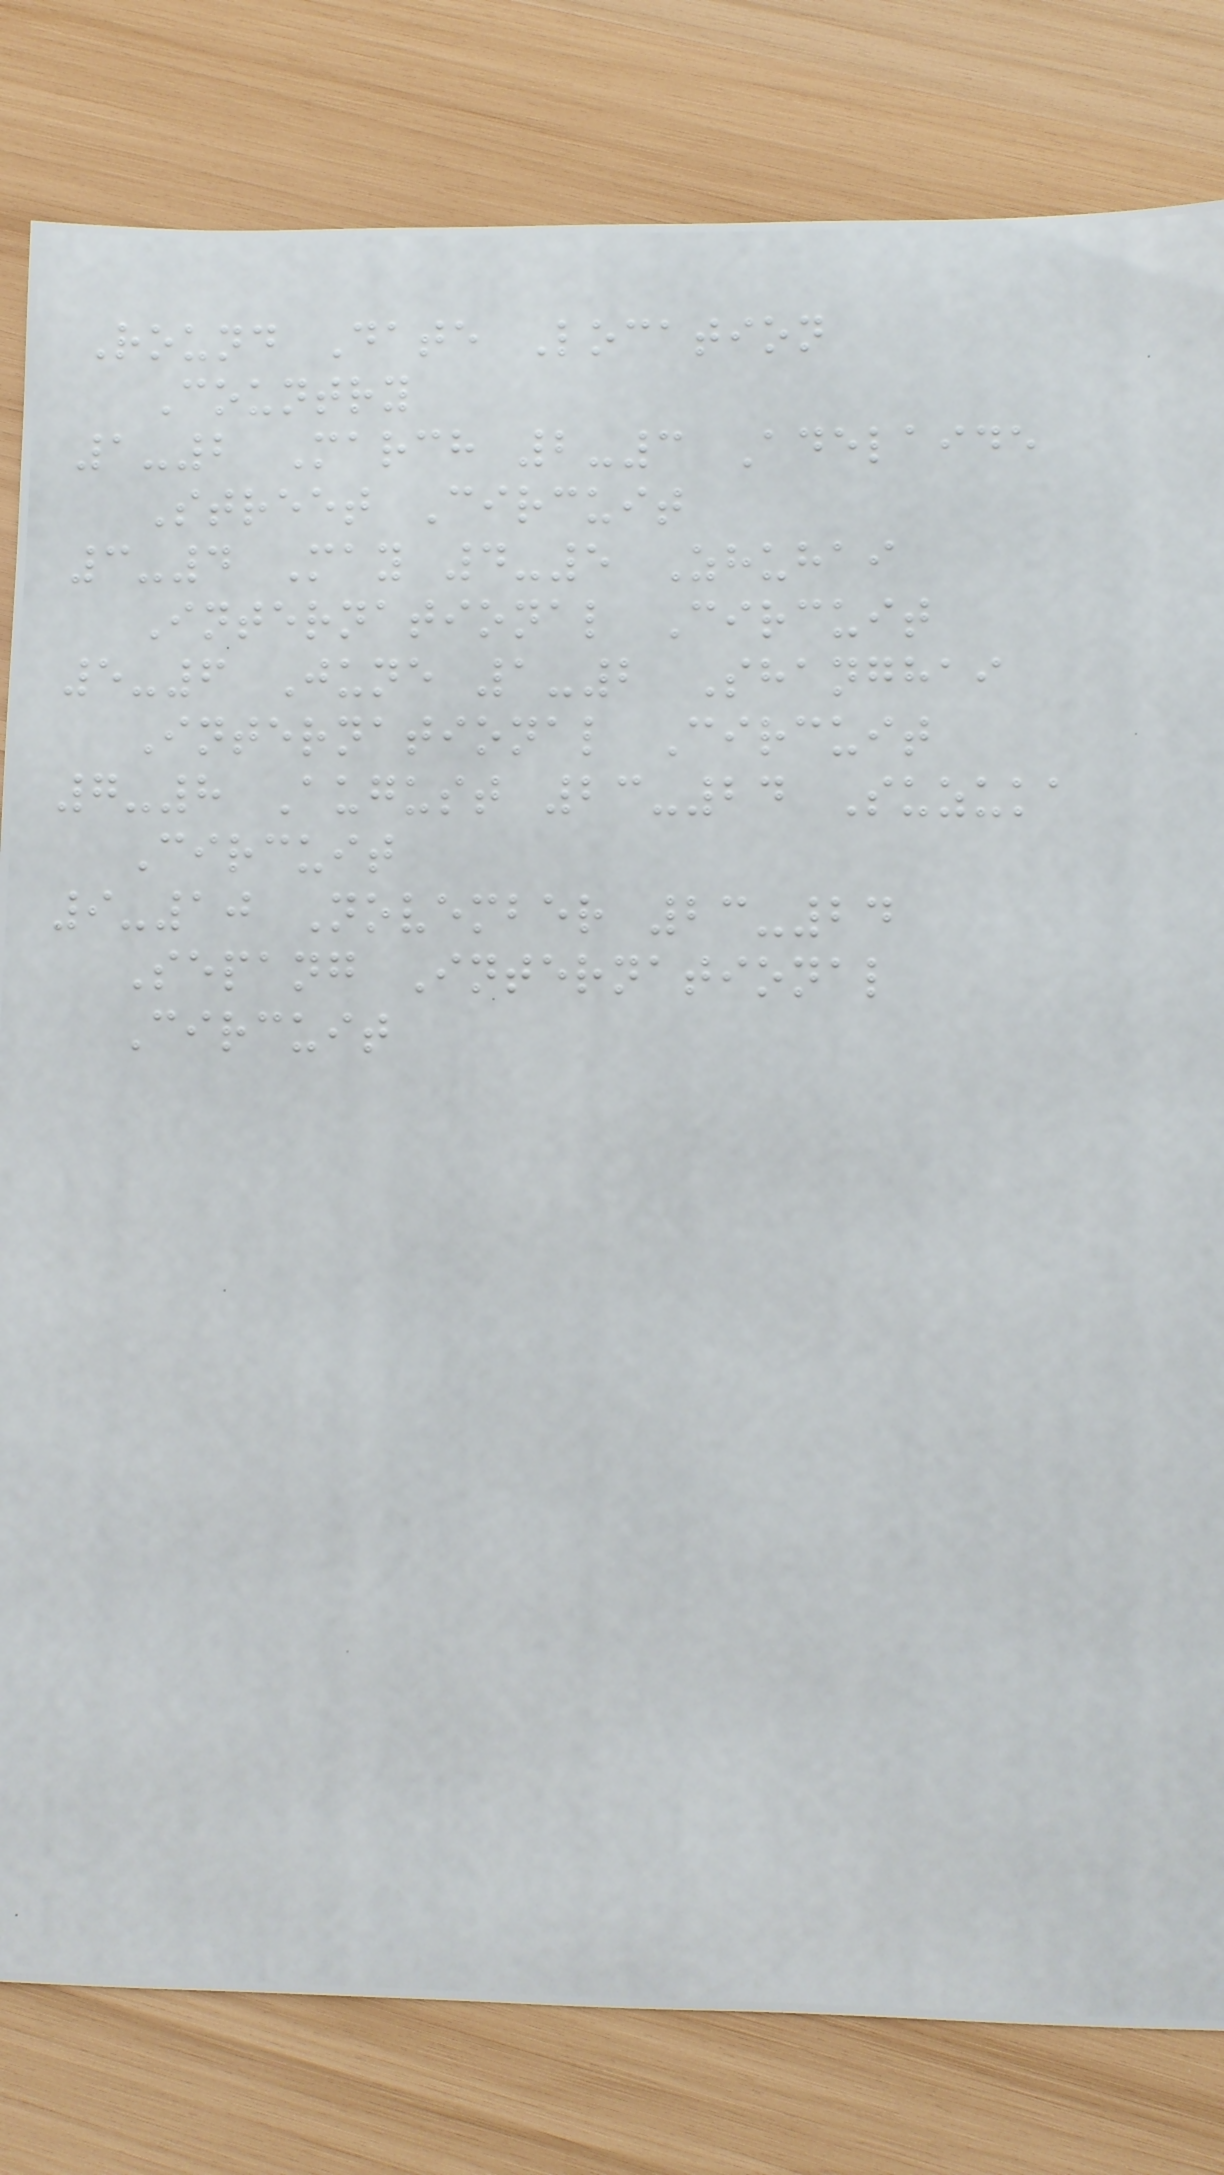Round Date Location
Country
1-2 March 2-3 Adelaide
Street Circuit
3-4 May 4-5 Zhuhai
International Circuit
5-6 June 1-2 Shanghai
International Circuit
7-8 August 23-24 Suzuka
Circuit
9-10 November 23-24
Sepang International
Circuit
